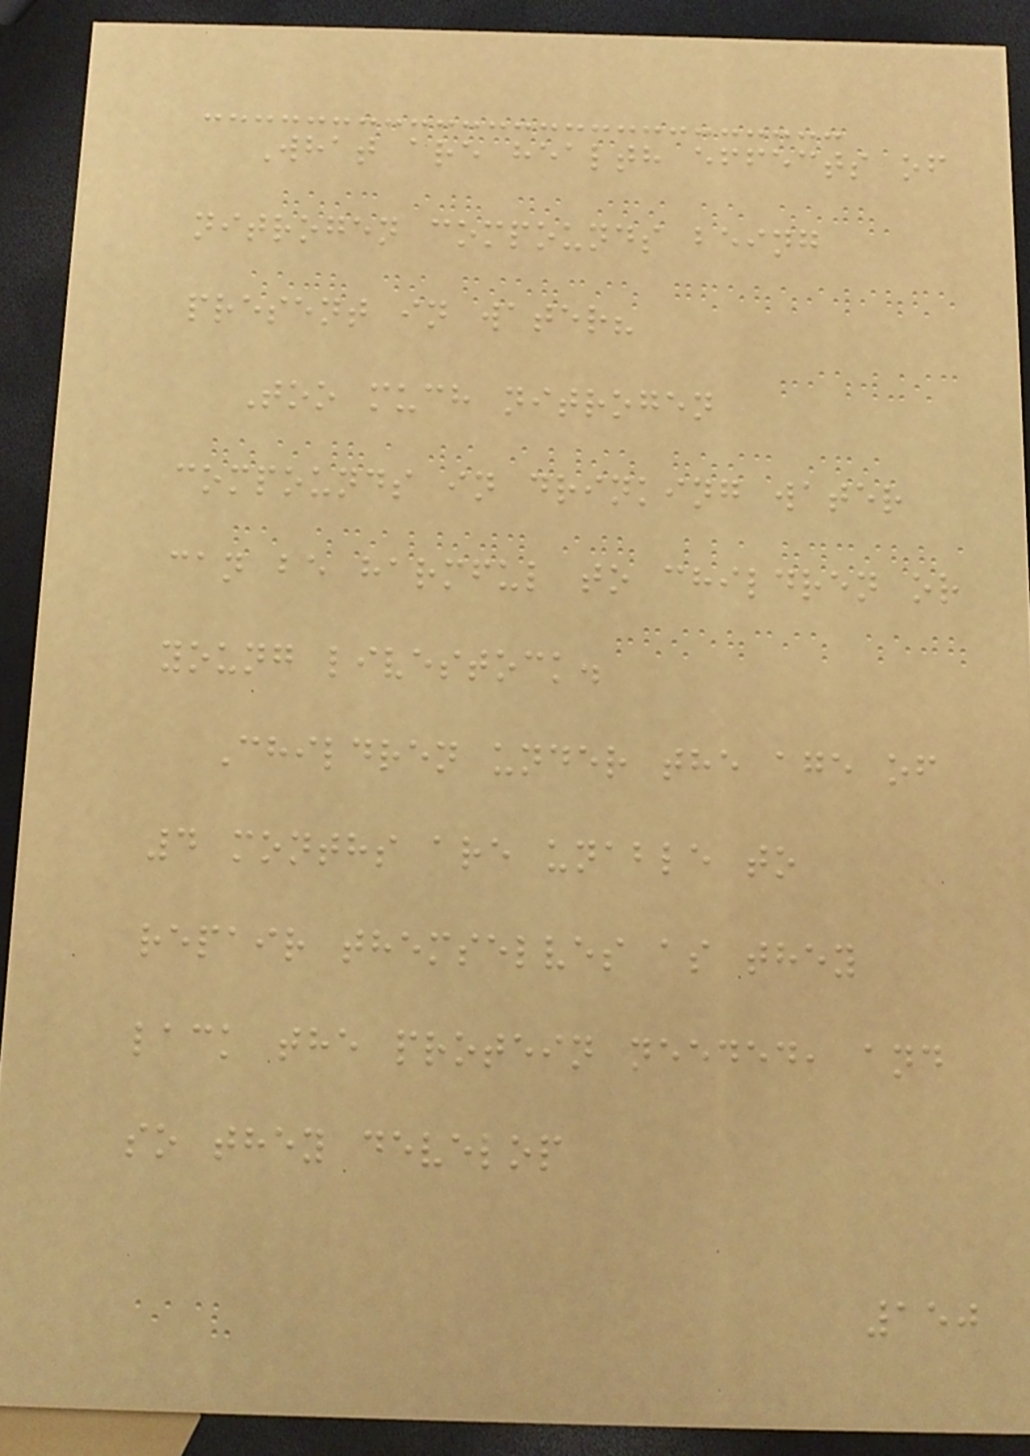What are health effects of
nitrogen compounds being
present in water?
Too much nitrogen
compounds in drinking water
can be harmful to children or
young livestock.
Children under the age of
4 months are unable to
repair themselves as they
lack the protein needed, and
so they develop
150
